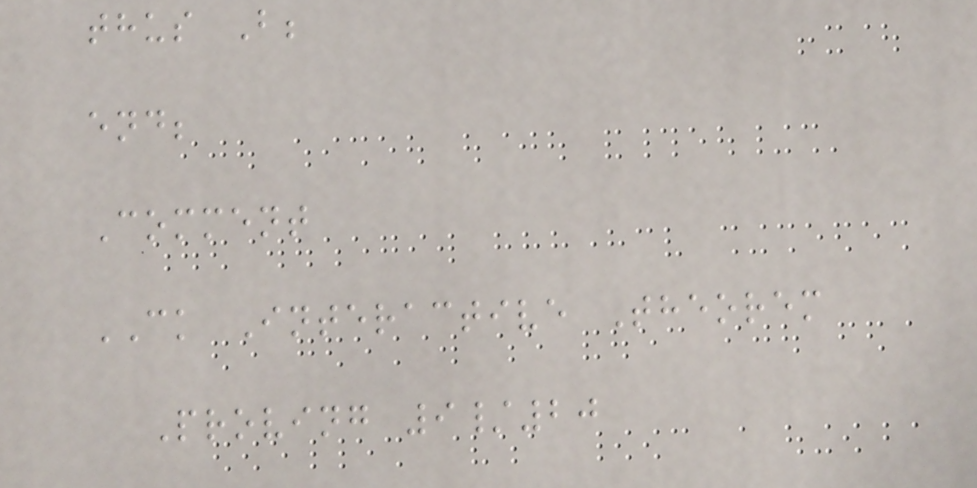thus B;
end;
Comment
CK Interactive Theorem
Proving 9/20
